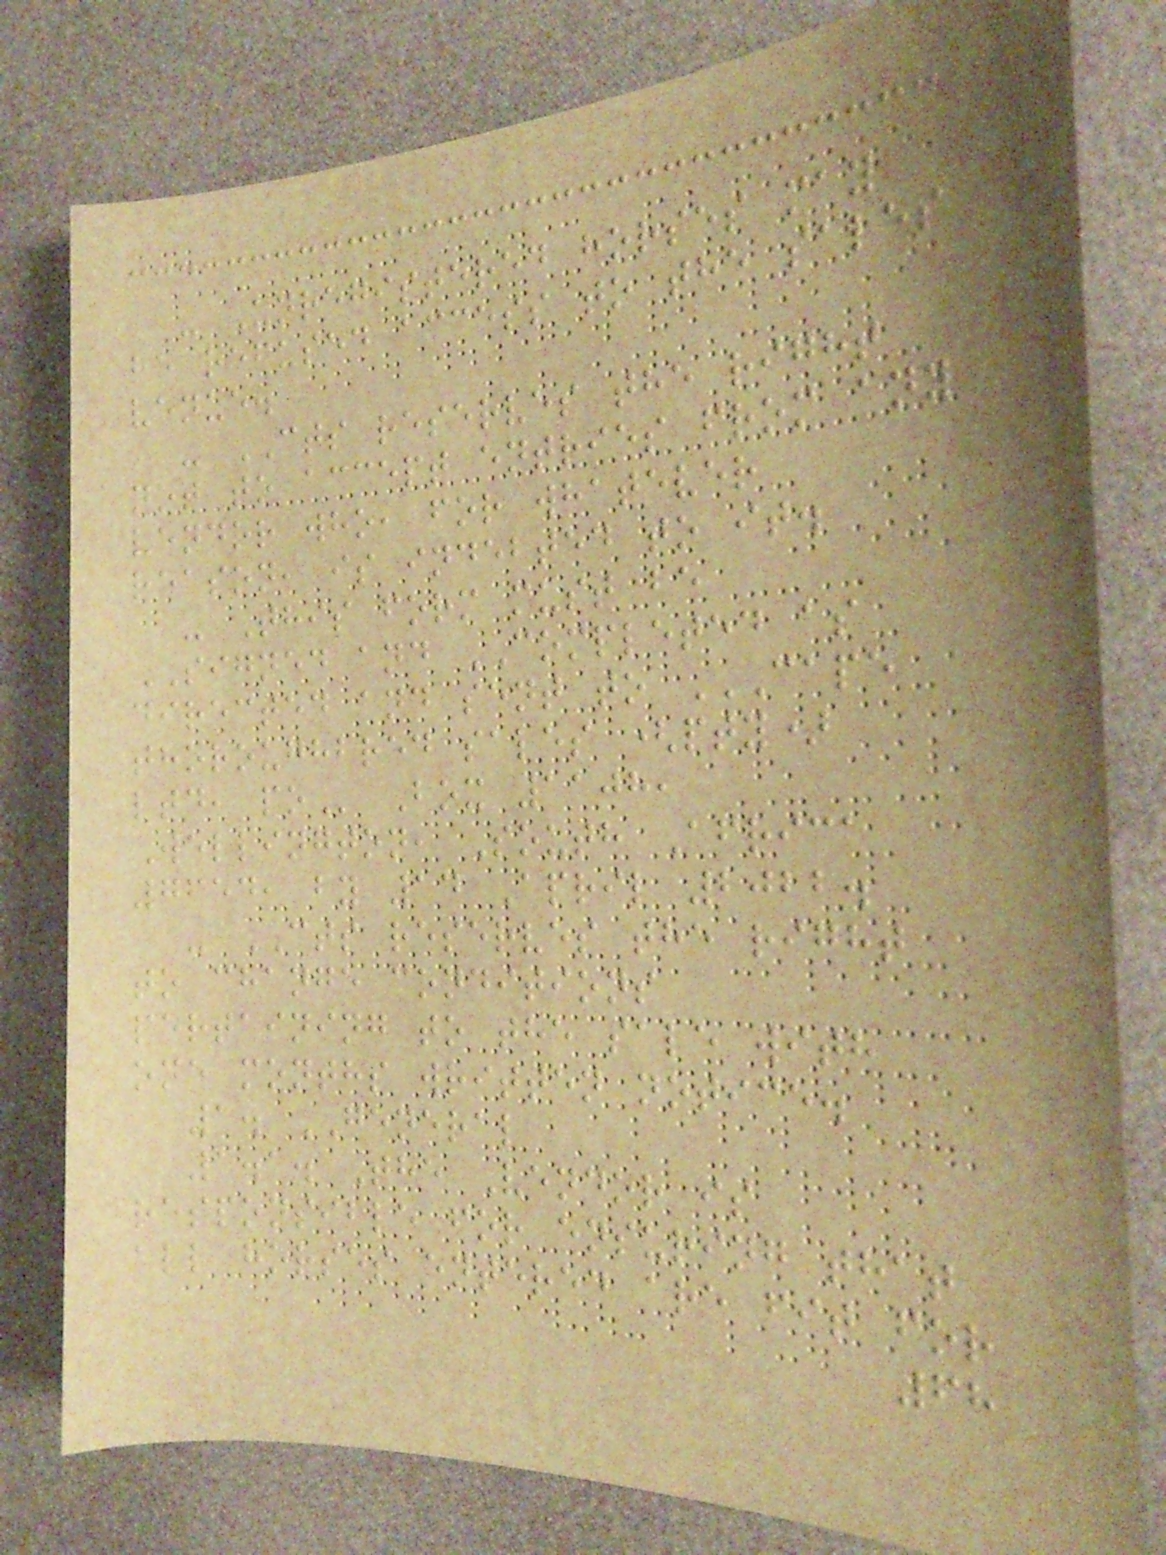- Unregistered horses may
be refused access to the sales
venue.
- CTS reserves the right
not to accept entries from any
vendor who, for whatever
reason, is indebted to it.
- This form must be
SIGNED and COMPLETED as
directed and sent to CAPE
THOROUGHBRED SALES (PTY)
LTD, PO Box 1108,
Wellington, South Africa
7654, by 14 April 2022.
- CTS reserves the right
to change conditions
pertaining to the sale with
one months written notice.
1. GENERAL
1.1. The Vendor is
responsible for ensuring that
all horses entered are fit for
68
